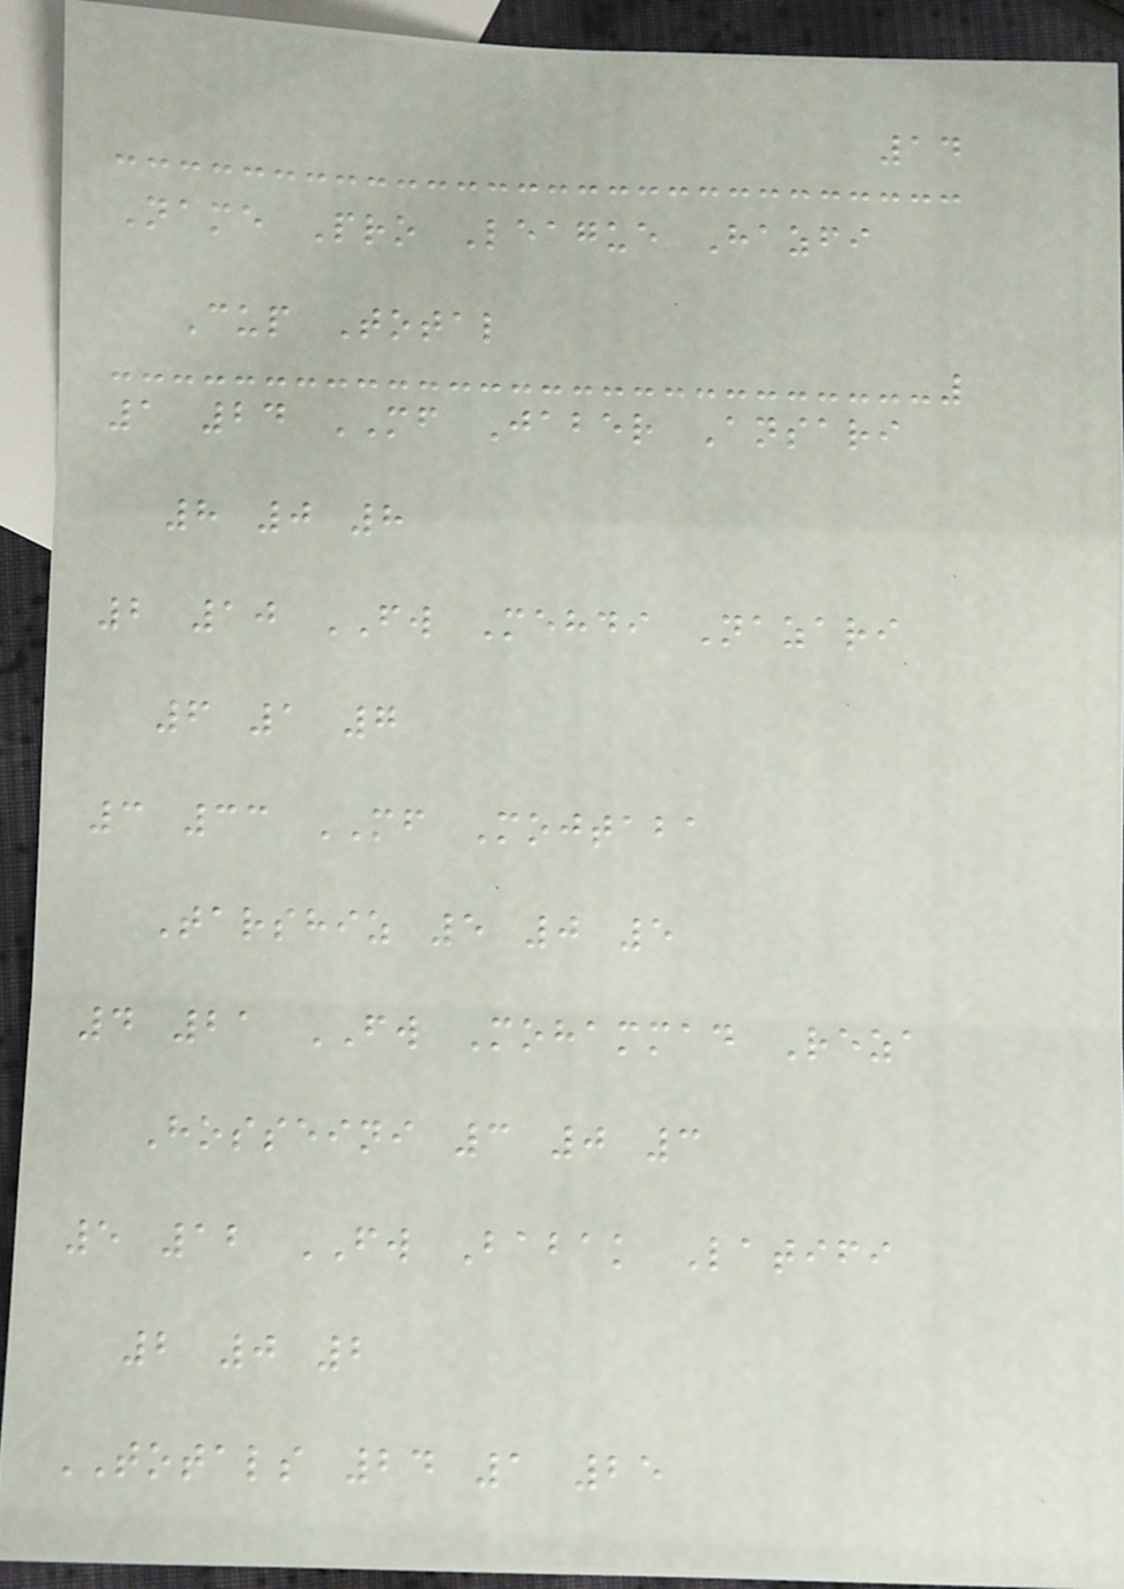14
Name Pro League Hazfi
Cup Total
1 24 MF Jaber Ansari
8 0 8
2 10 FW Mehdi Nazari
6 1 7
3 33 MF Mojtaba
Tarshiz 5 0 5
4 21 FW Mohammad Reza
Hosseini 3 0 3
5 12 FW Babak Latifi
2 0 2
TOTALS 24 1 25
